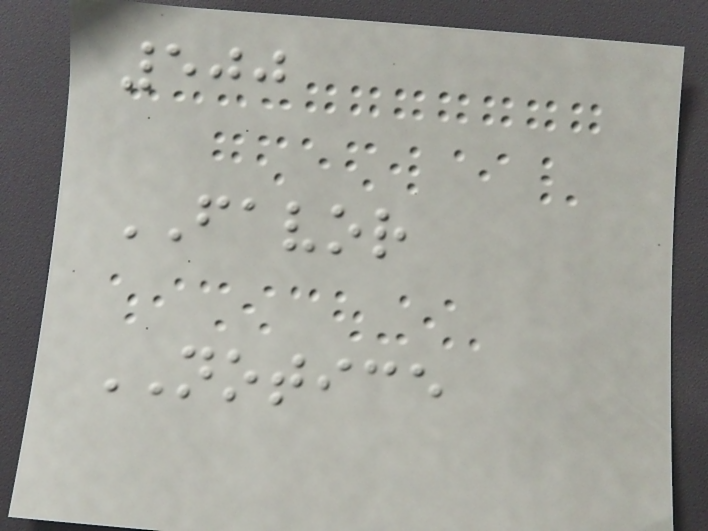500
FAVOR
NOTICE
